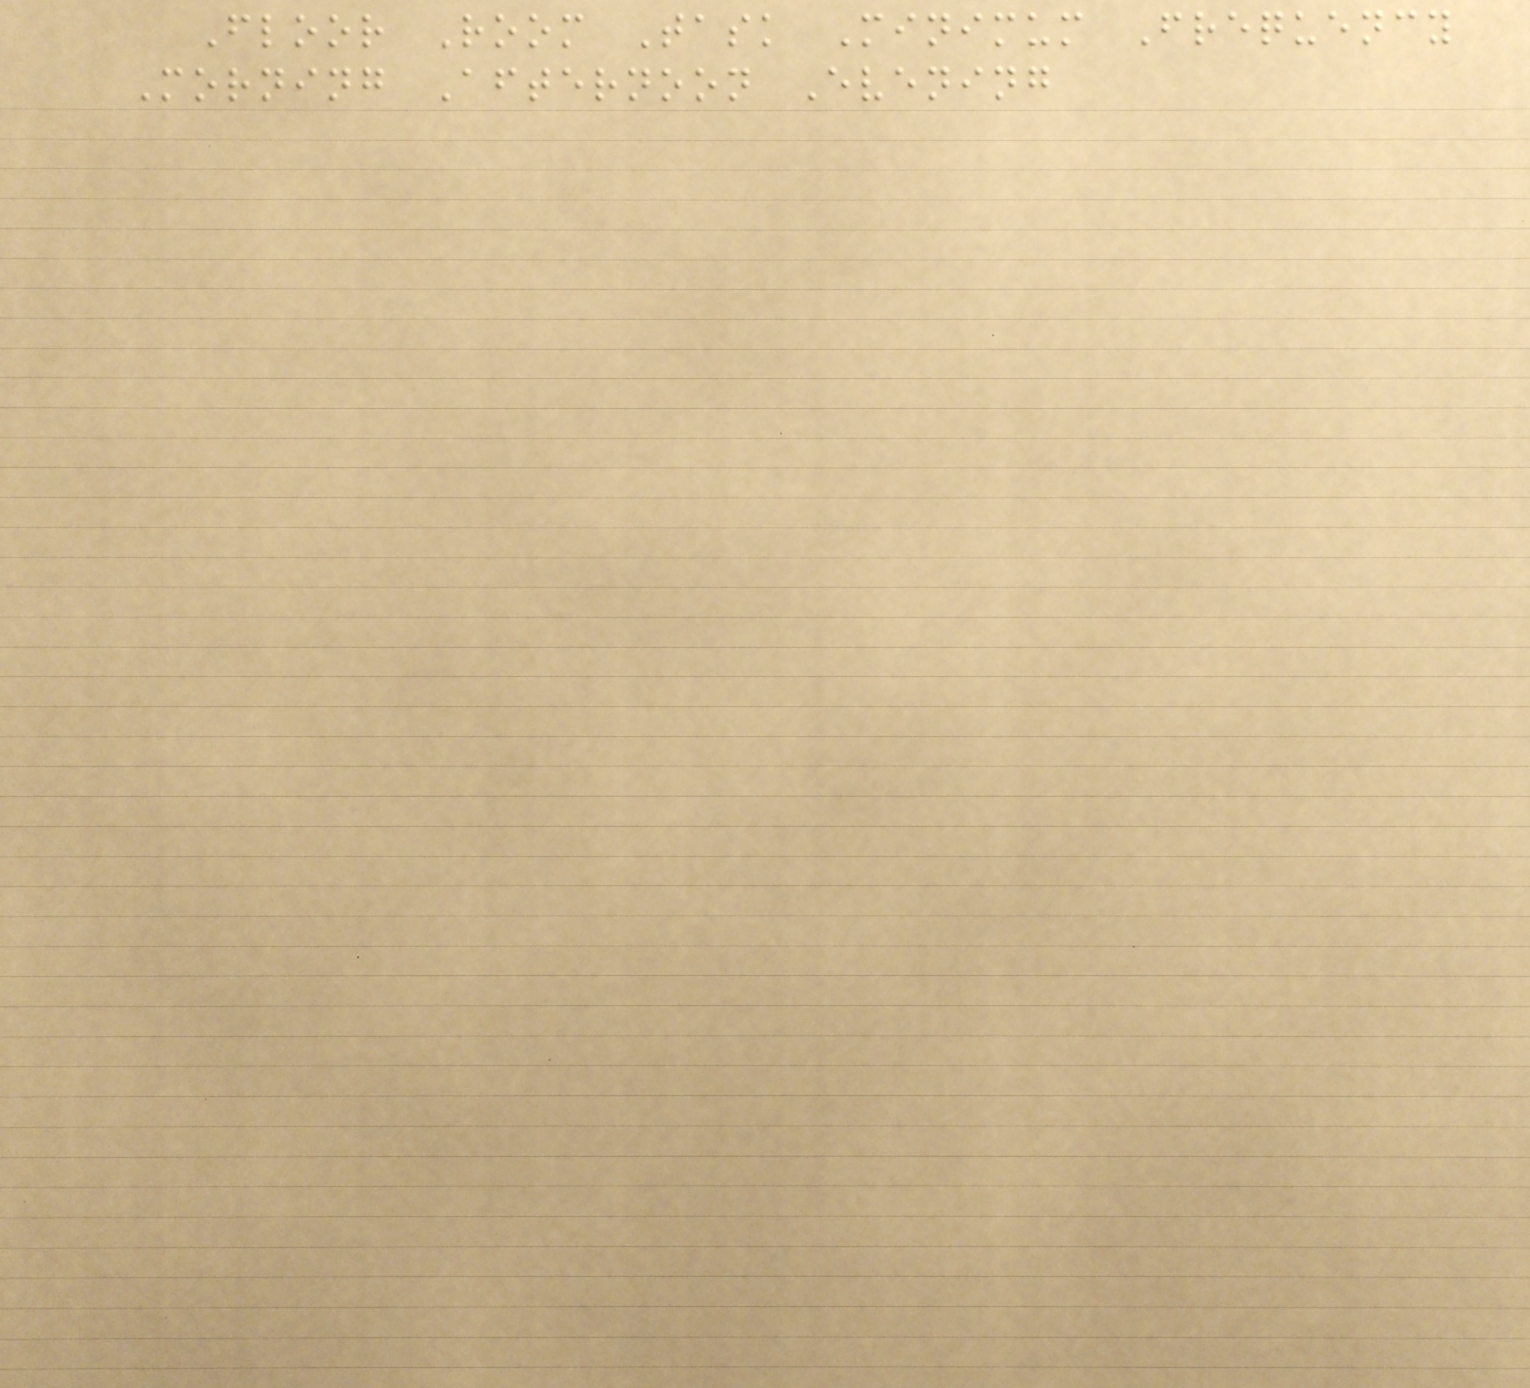Floor Room Task Minimum Frequency
Morning Afternoon Evening
